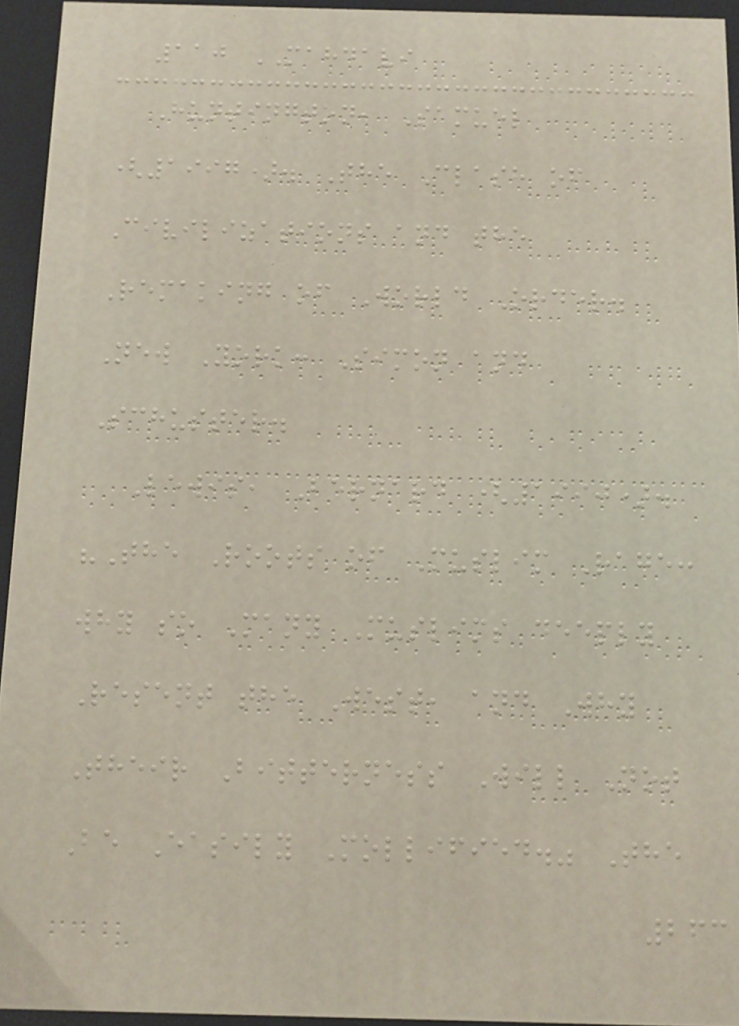110 MAHDAVI
Huntington, Samuel
(1997). The Clash of
Civilizations and the
Remaking of World Order.
New York: Simon and
Schuster.
Lewis, Bernard (1990).
"The Roots of Muslim Rage:
why so Many Muslims deeply
Resent the West, and Why
Their Bitterness Will Not
Be Easily Mollified." The
263
